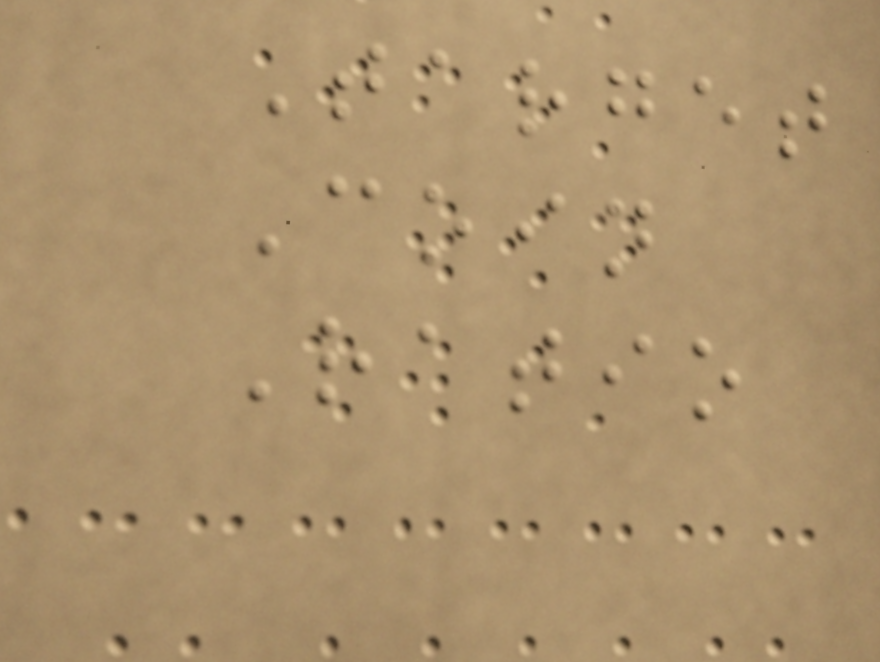Target
Coin
Ratio
